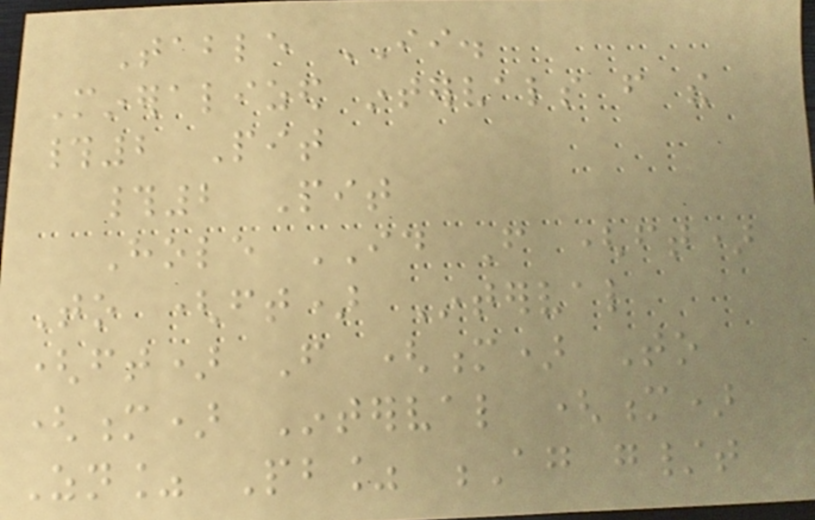Table II.
Mineralized intervals from the
#2 Pit
#2 Pit
Hole ID From (ft)
To (ft) Interval
(ft) From (m) To
(m) Interval (m)
Zn% Pb% Ag g/t
